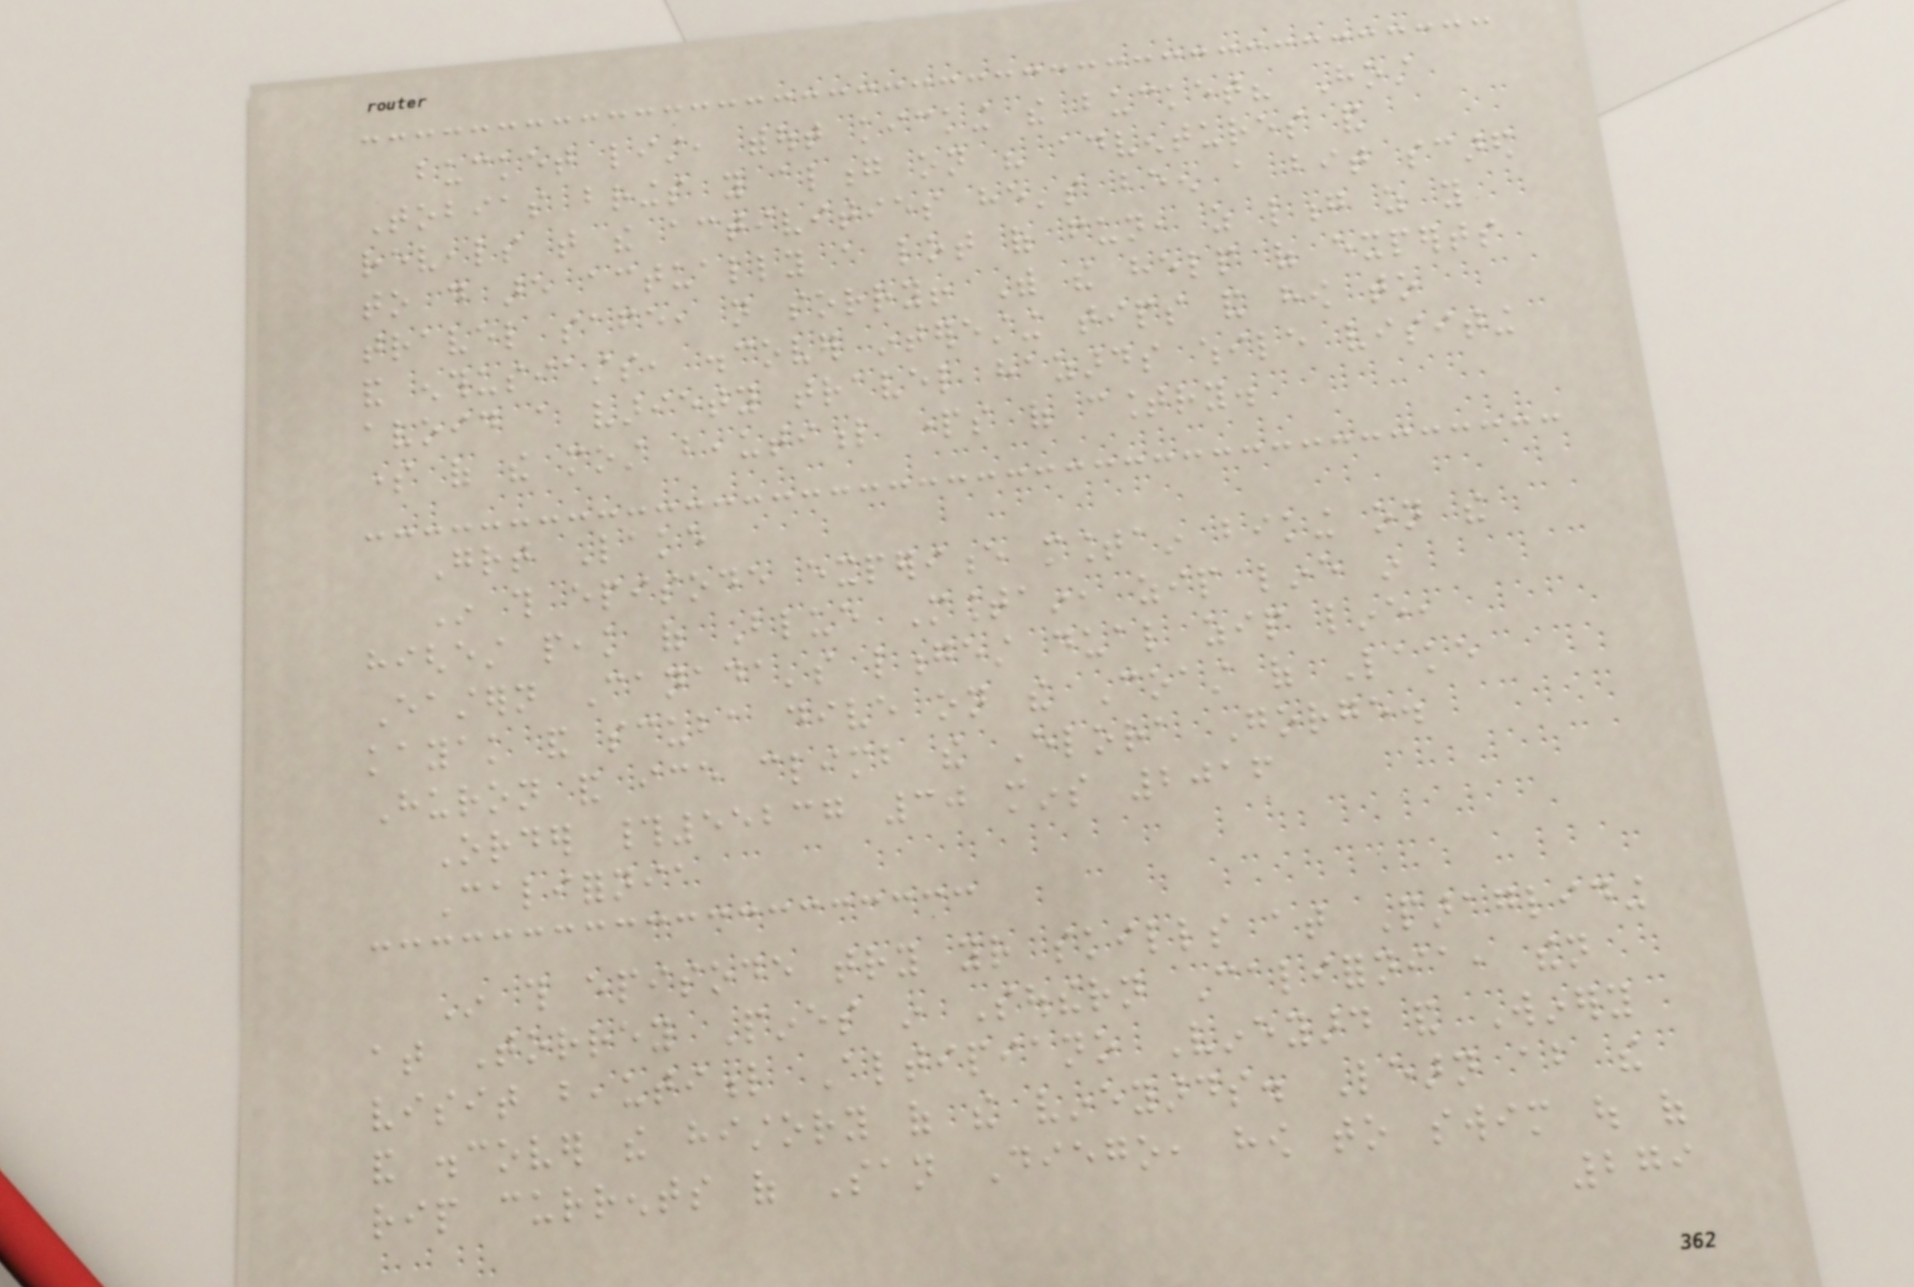bucket list, without kicking the bucket? Host
Tobias brings you along on his adventures and
reveals that the activities he's been a bit scared
to do are actually a lot of fun, as long as you
travel safe, not sorry! With the help of experts
and enthusiasts, discover interesting tips and how to
avoid a variety travel hazards while visiting
some of the most beautiful parts of country.
Great Lake
In this episode experience mountain biking on the
highest peak of Blue Mountain, zip line in
Eastern Canada's longest dual zip line,
kayak and scuba dive on the Coast of Lake
Huron and ice climb the Elora Gorge.
Order #55237 30 mins 2016
California
In this episode try your skills at Paragliding
at Torrey Pines in Southern California, then
visit beautiful Altipiano Vineyard and Winery
and discover the history of the vineyards. Learn about the
rip currents of San Diego, how to swim out of
279
